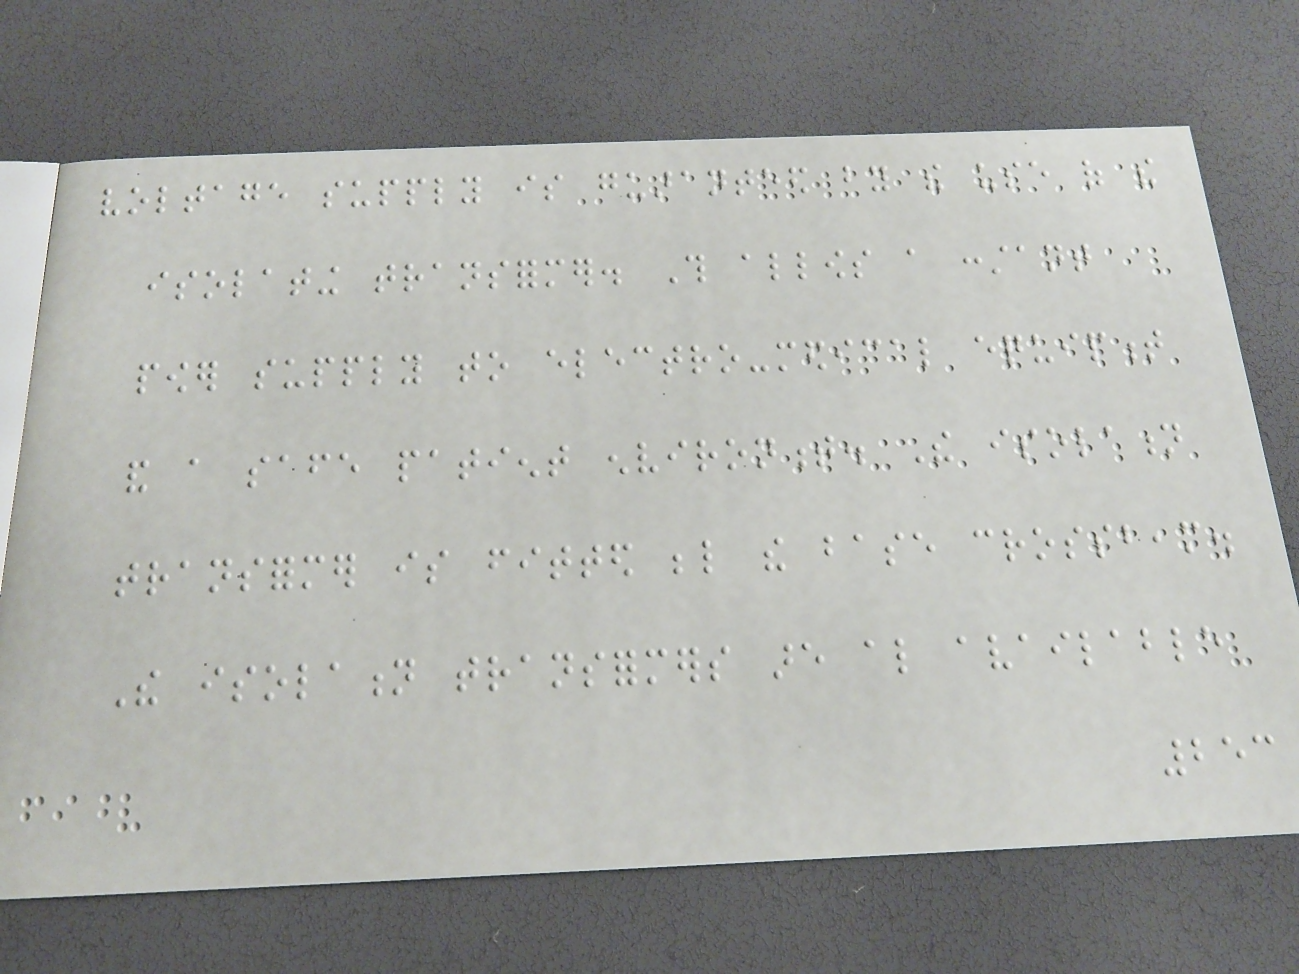voltage supply is guaranteed by the use of the
isolating transformer. This allows a constant
power supply to electro-medical equipment
and a safe patient environment. The isolation
transformer is fitted below the base crossbeam.
The isolation transformers are also available
253
